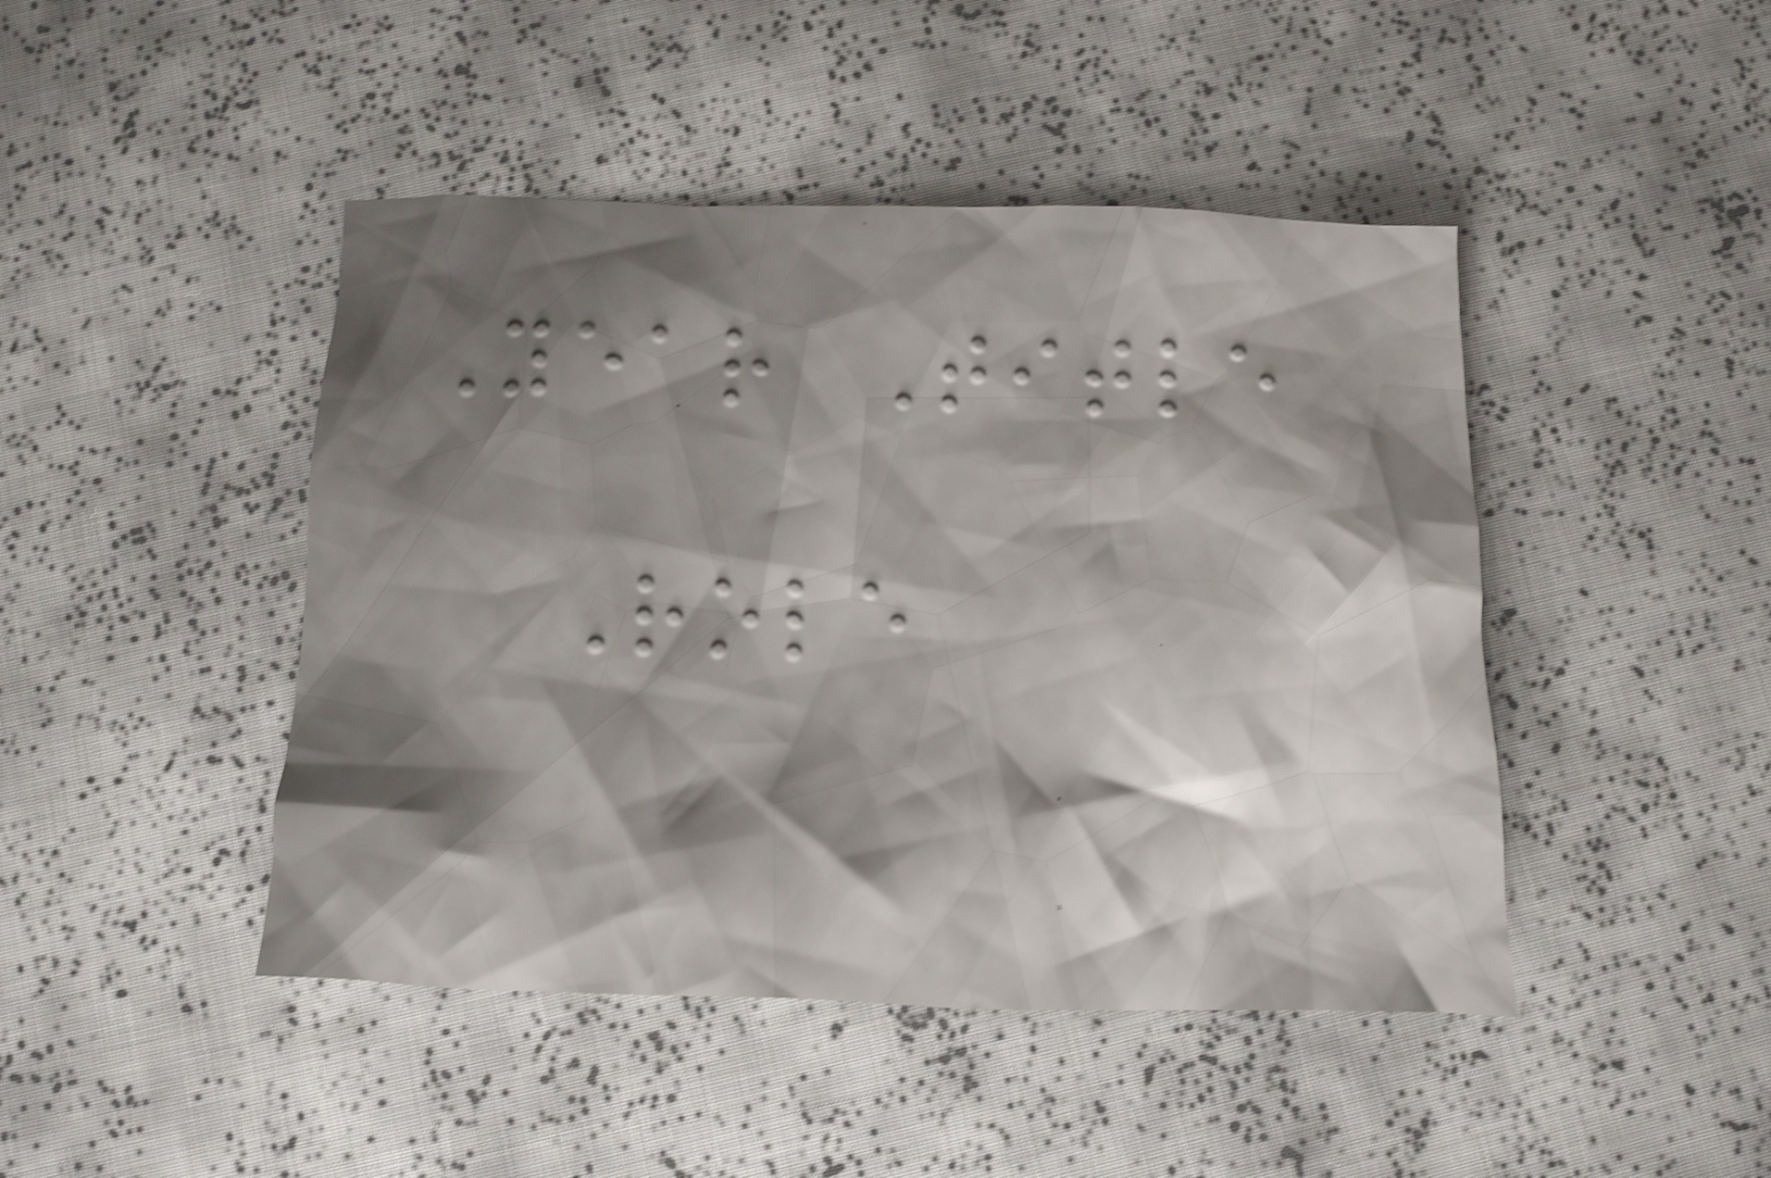Year Title
Role
